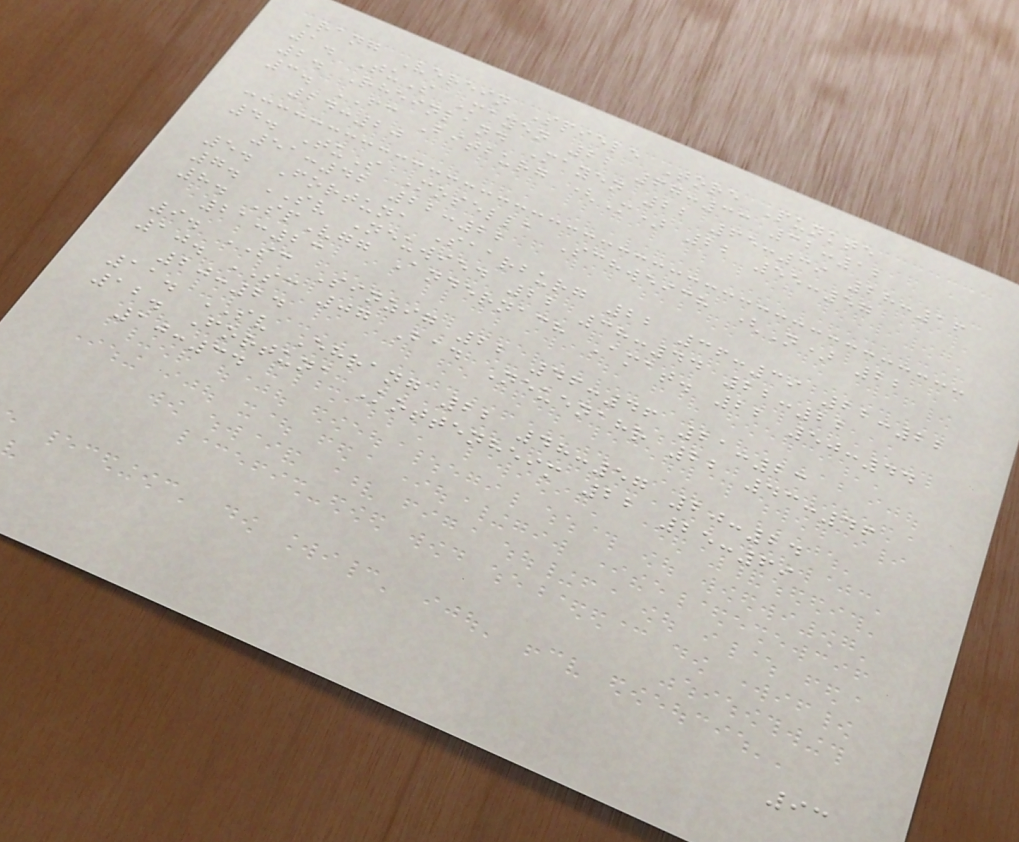Rang Verein Spiele Tore Punkte
1. TuS Mayen 22 67:33 32:12
2. Rheinland Mayen 22 65:39 28:16
3. FC Bitburg (M) 22 55:57
24:20
4. TuS Mosella Schweich (N) 22
51:42 22:22
5. Fortuna Saarburg 22 36:39 22:22
7. SV Neuwied 22 38:44 22:22
8. SpVgg Andernach Amat. 22 50:44
21:23
9. SC Sinzig 22 46:46 21:23
10. SC 07 Bad Neuenahr 22 43:46
20:24
11. SV Ehrang 22 48:57 20:24
12. Fortuna Kottenheim 22 25:69
10:34
93
